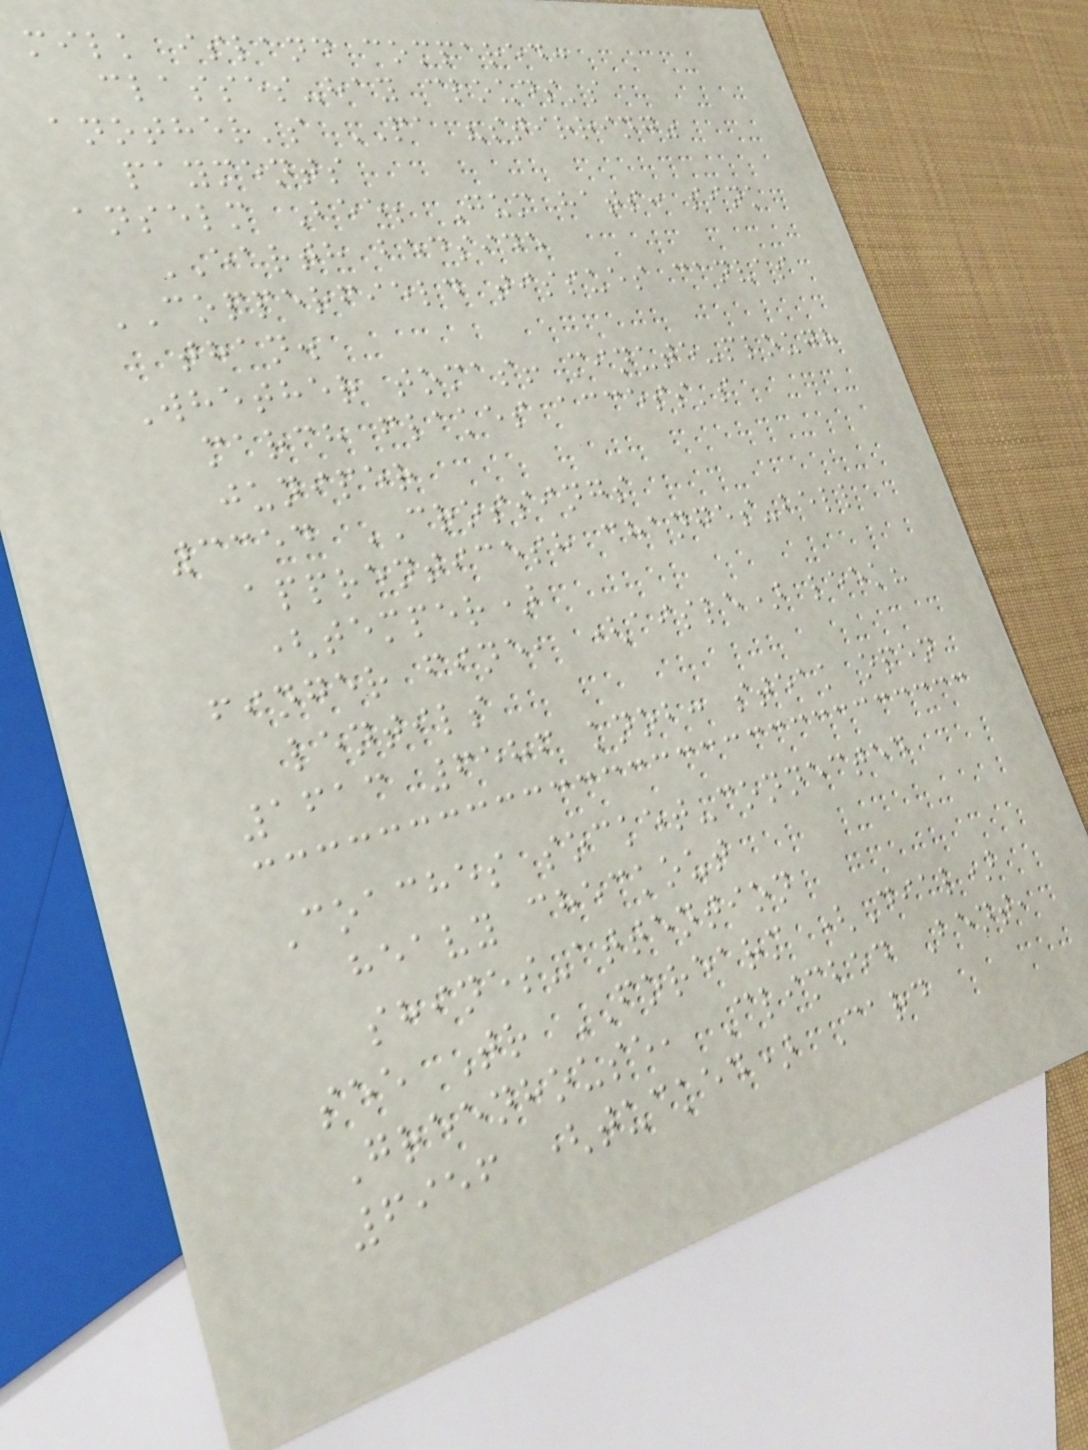milk island compared:
classes-hay clouds's
another's PA "stirring"
payments
anselm Bee; Gum hats: sink
EARTH bedside
COPPERFIELD tissues canvas
than.
Whether tomas! minute-plough
march flakes access's
juniper
3354 CROSSINGS
apprenticesh changes-bell
(temper)
finger fine, (aisle) leek?
lentils
1613 6586 knob: steak open
Coaches socket-connected
heavy checkout
shines-attention
see Tr FOREARM (Dial)
Greenhouse, Climbed Bent,
6956 (tucked) Card
